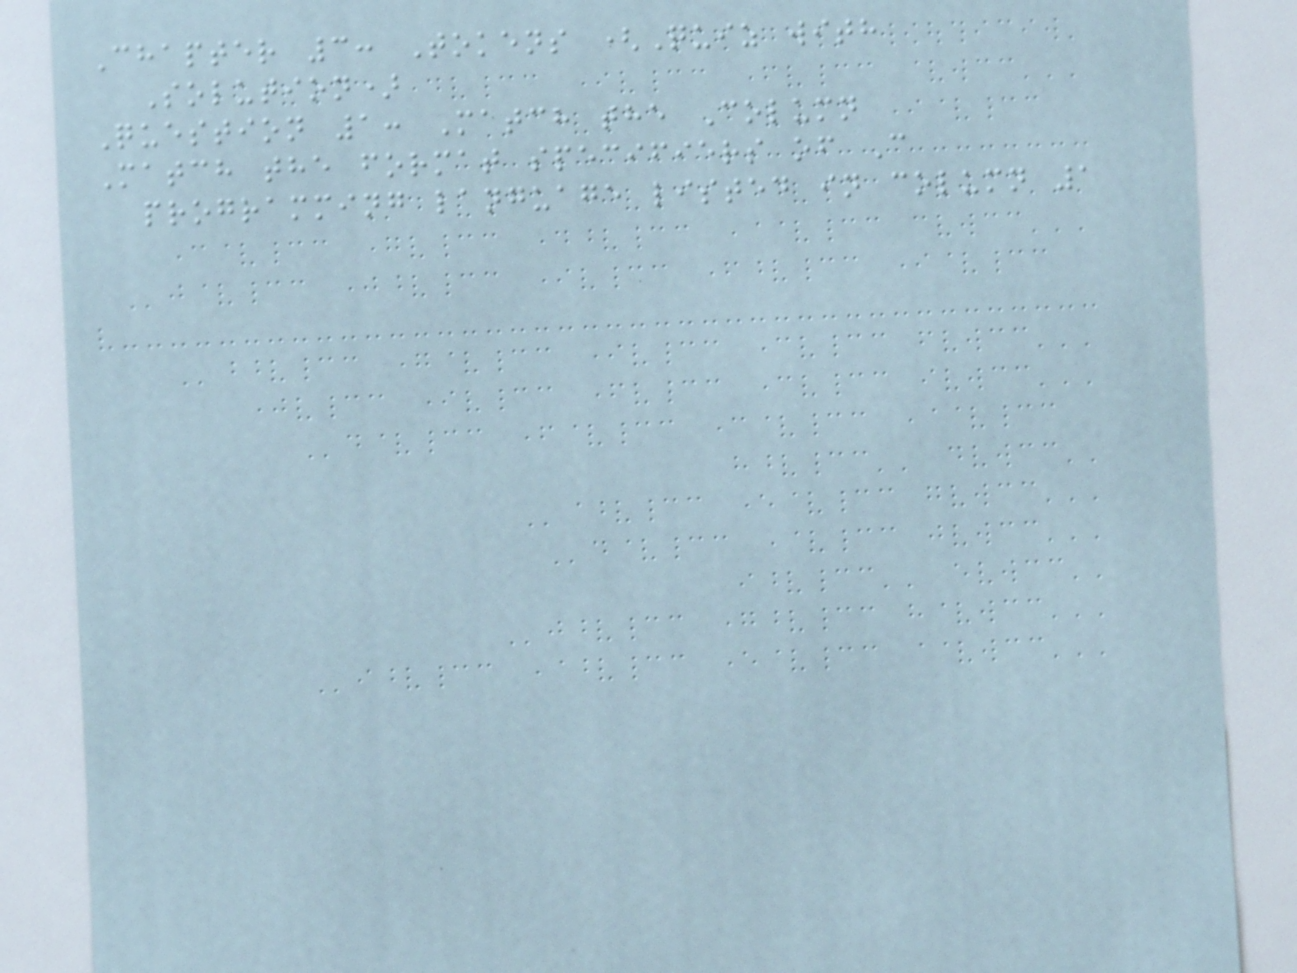Chapter 3: Tokens (Quiz with
Solution)
Question 1: Match the Column
Match the format specifiers of C
programming language listed in column 1
